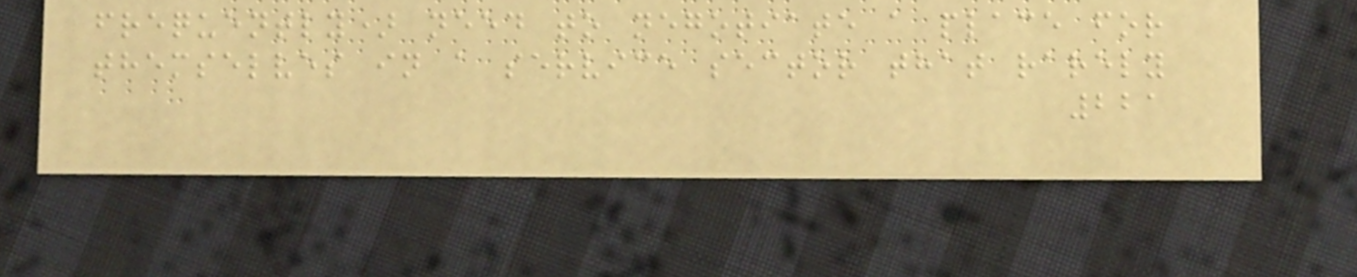frequently) need to negotiate a place for
themselves in a service sector that rarely
221
